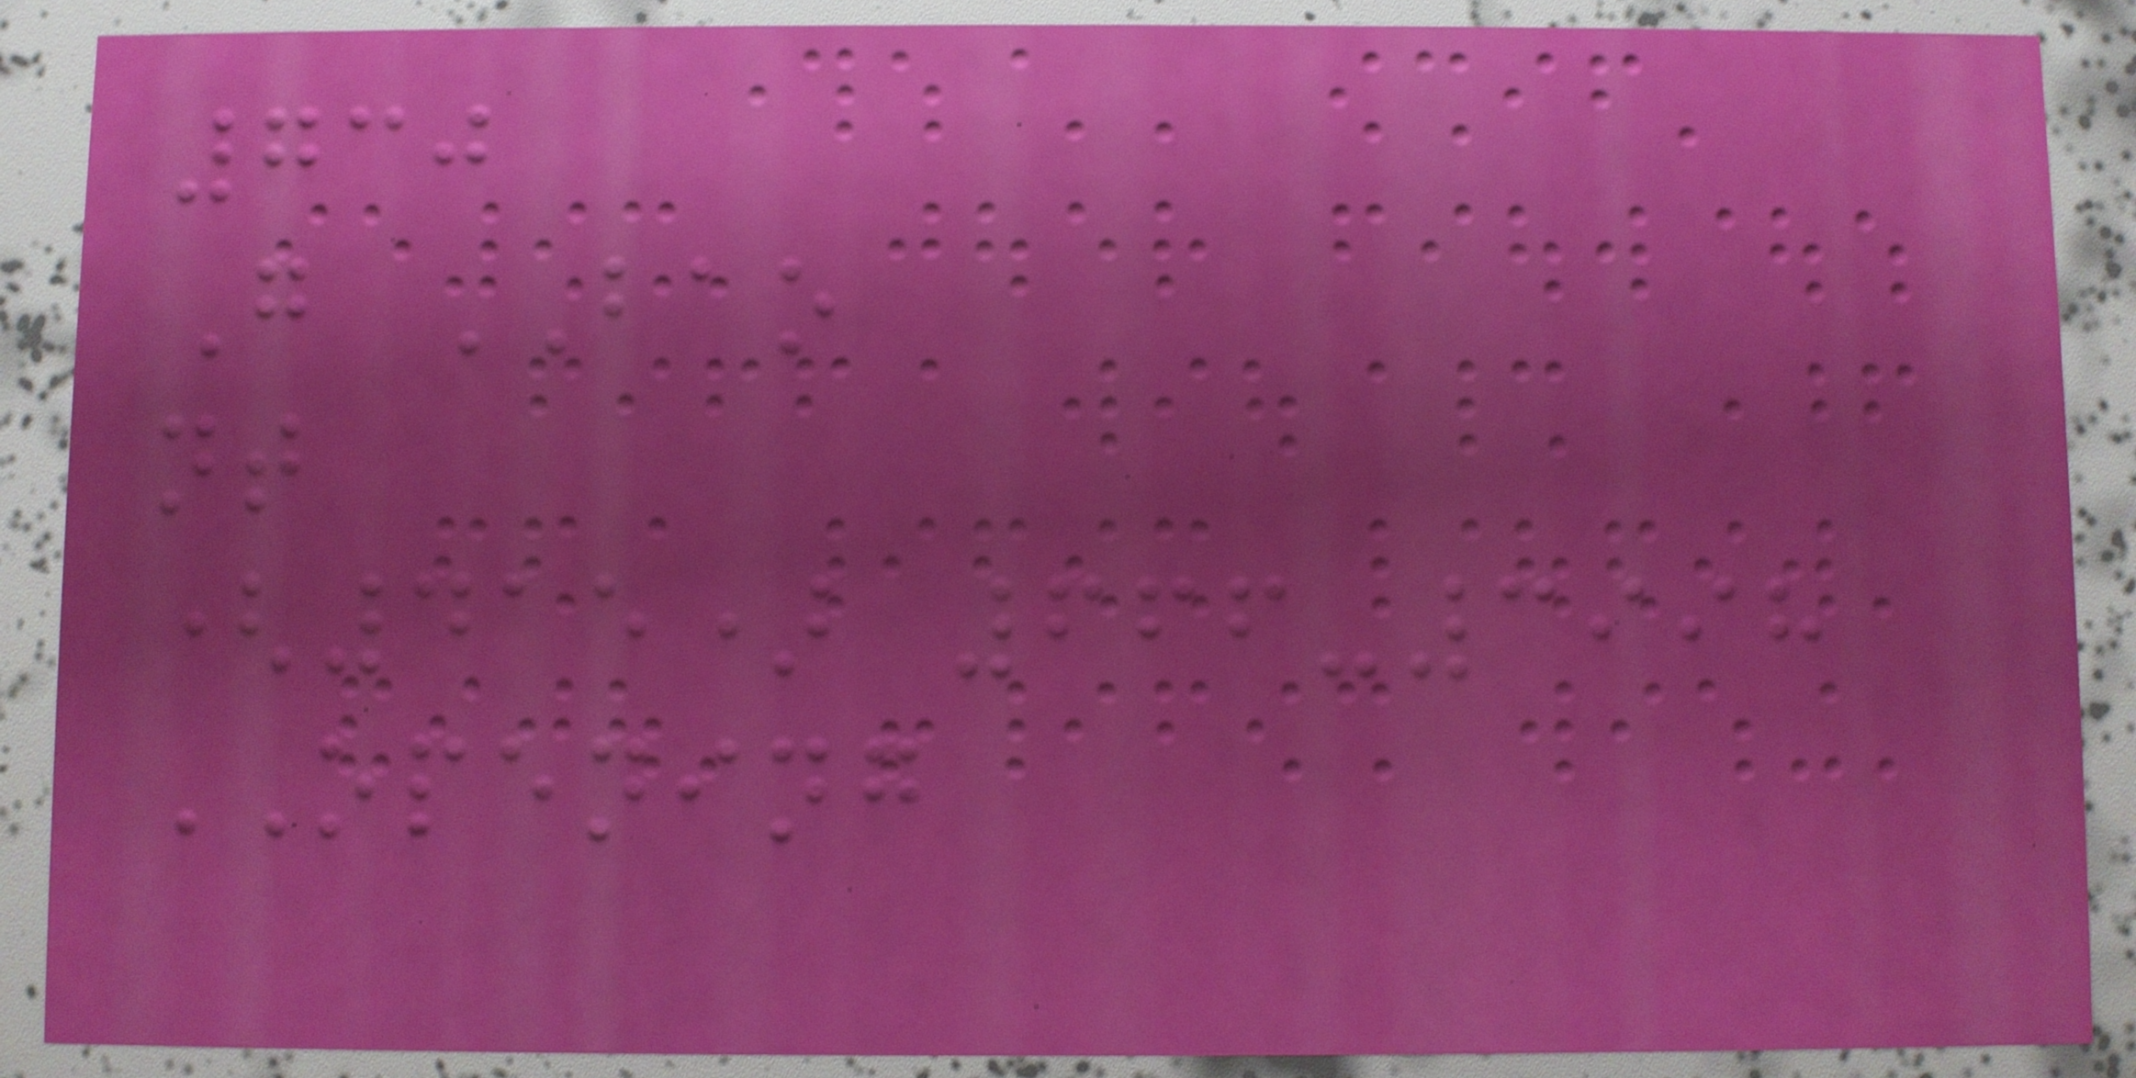730
G BAO
nt
(415) 666-3998
OPENING
